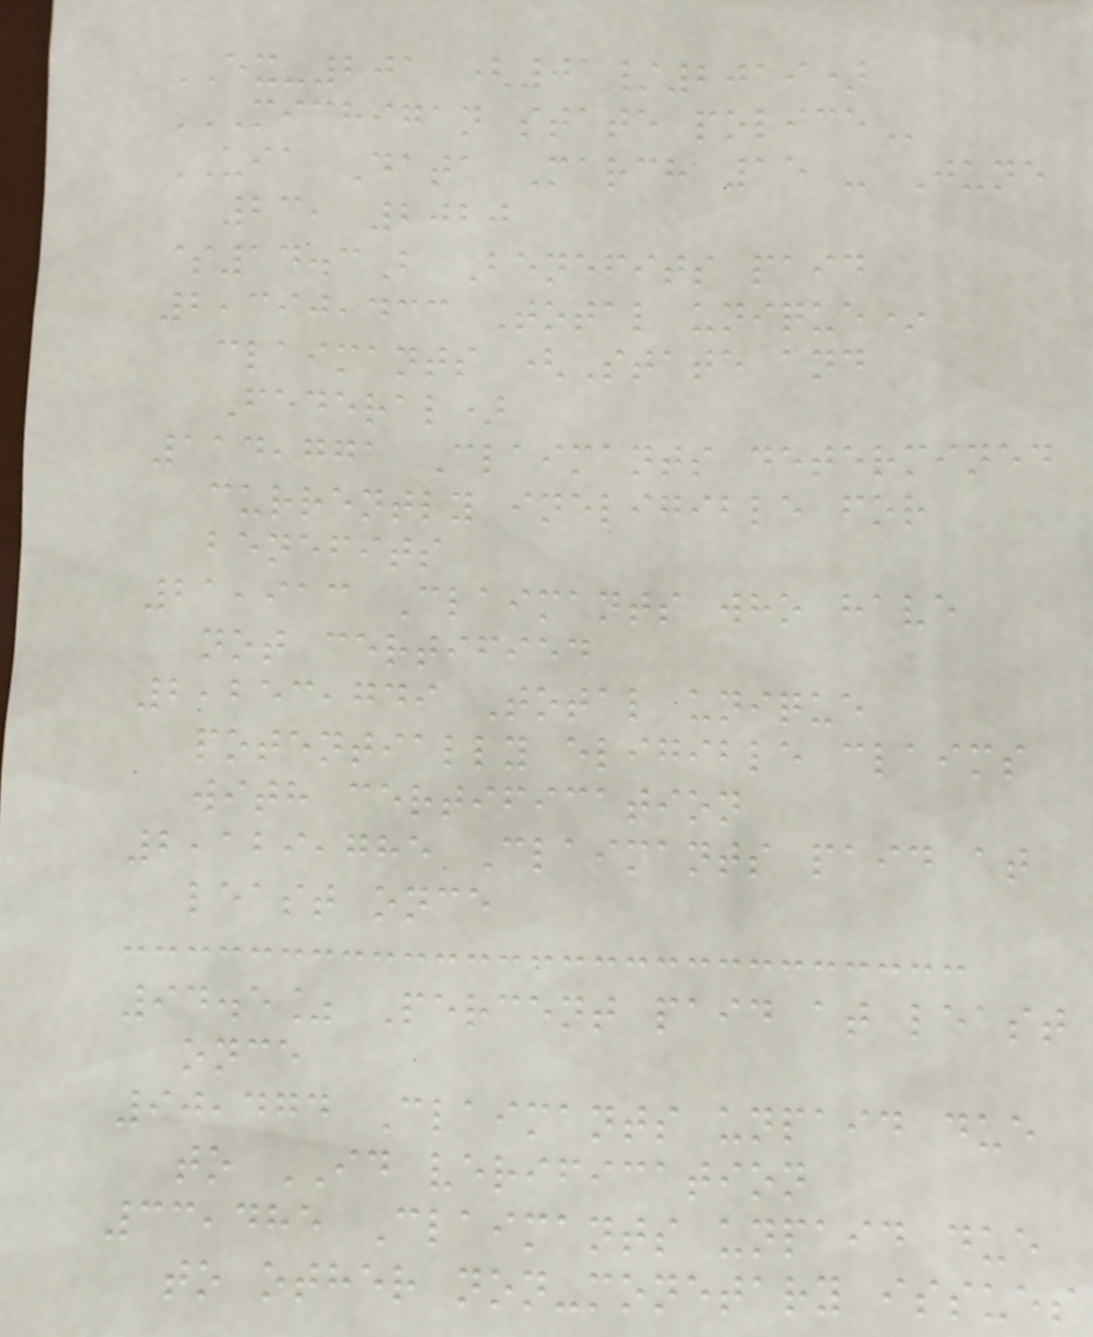EX-201 (01/2019)
MICHIGAN STATE POLICE
UIA Data March 15 - June
23, 2020
$14.3B Benefits paid
2,390,433 Total unique*
claimants (State and
Federal)
114,771 Claimants determined
currently ineligible for
benefits
21,913 Claimants who have
not certified
2,253,749 Total unique
potentially eligible claims
with certification
2,129,785 Claimants paid at
least once
94.5% Percent paid at least
once
90,474 Claimants unpaid due
to ID verification
33,485 Claimants unpaid due
to other non-monetary issues
